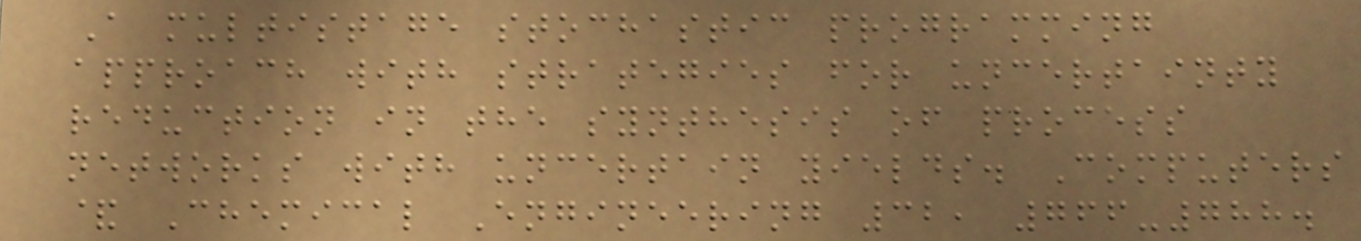A multistage stochastic programming
approach with strategies for uncertainty
reduction in the synthesis of process
networks with uncertain yields. Computers
& Chemical Engineering 32, 766-788.
